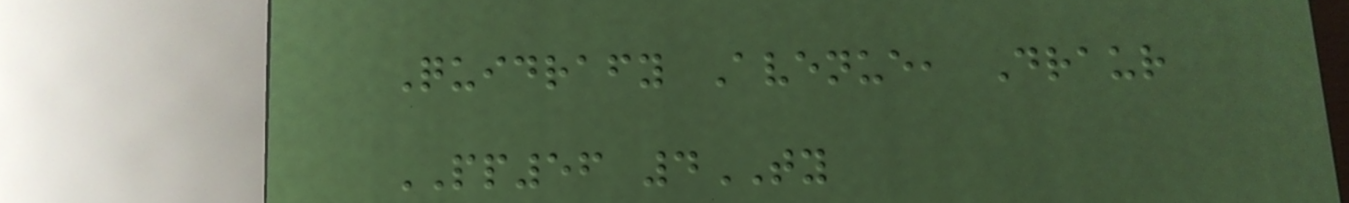Quidrafy Avenue, Draur
PP56 4TY
